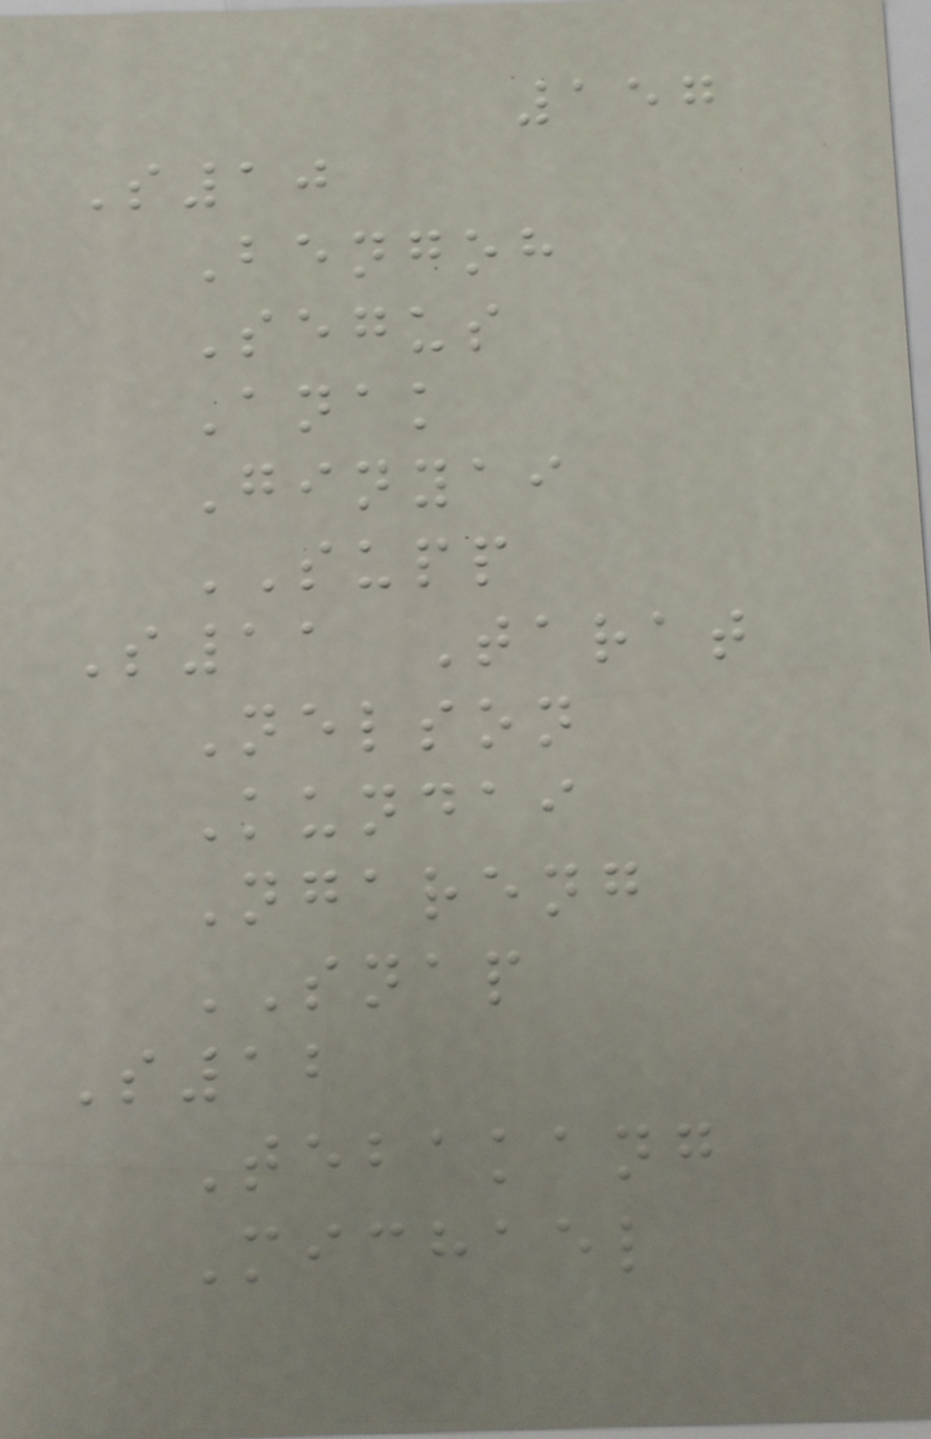157
S10
Bengoh
Segus
Anak
Ginyai
SUPP
S11 Tarat
Nelson
Kundai
Ngareng
SNAP
S12
Tebakang
Michael
